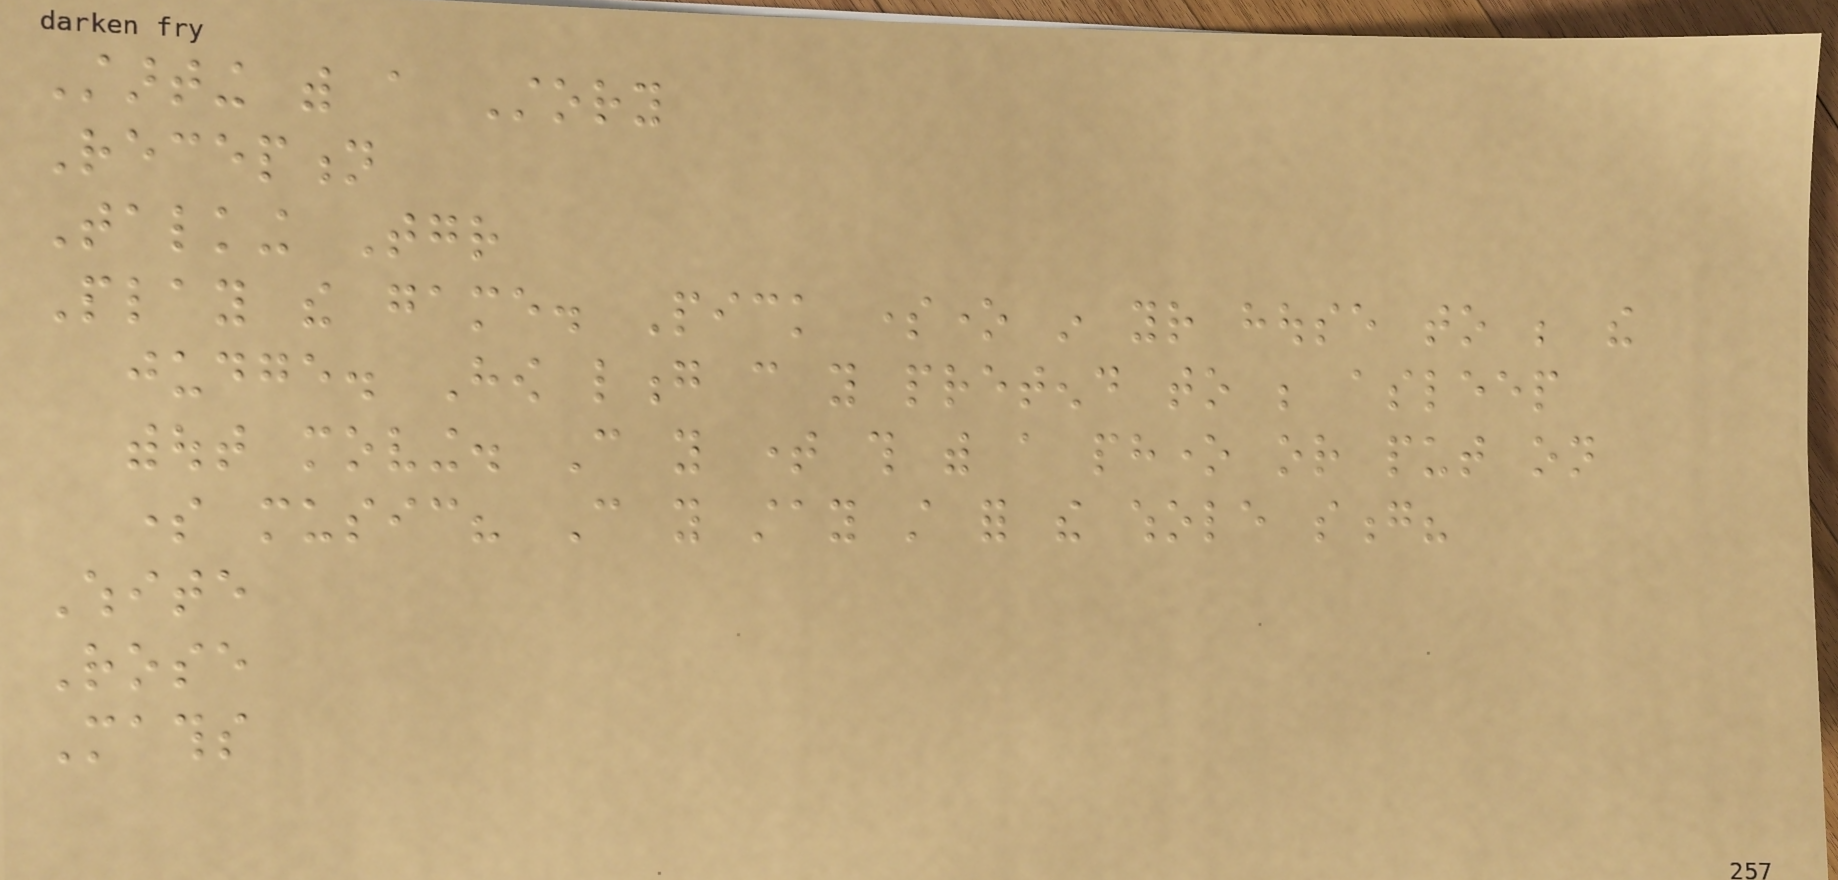Starting with a Story
Reception
Talking Together
Play the game. Pick someone in your house to be the
judge. How long can you pretend to be asleep
without moving. Can you time this with a phone or put on
some music? Can you stay still for the whole song?
White
Rose
Maths
